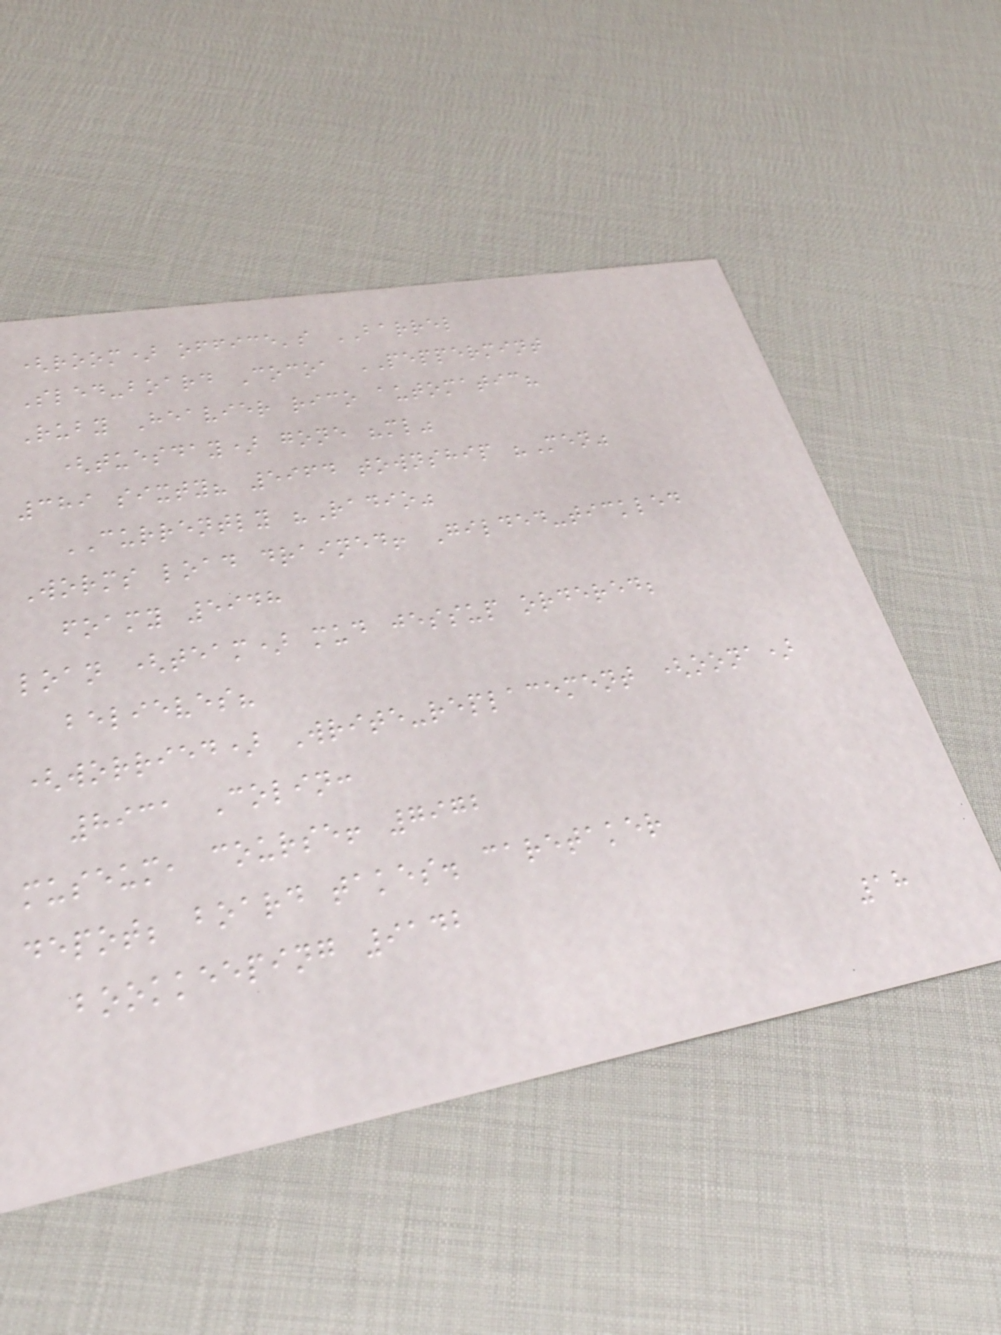(room) office's BARREL
Sled-board Cocoa PEPPERMINT
Ruby Heavier rico automatic?
(tuesday) gone "ml"
389 sixty? 5964 township "Men"
CURRENTLY "Radio"
Worms load drained! Gilded-tickled
foamy 5948
loan (team) mud jessup ordered;
believes?
(worried) Write-replacement (oona)
8931 Colin:
museum, course! 7972
depot; board takes. caretaker
bookkeeping 9142
18
